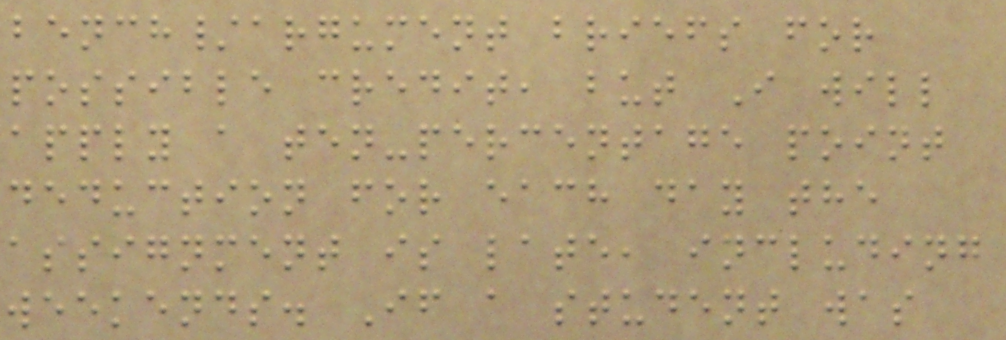bench/argument briefs for
possible credit, but I will
apply a ten-percentage point
deduction for each day the
assignment is late, including
weekends. If a student was
